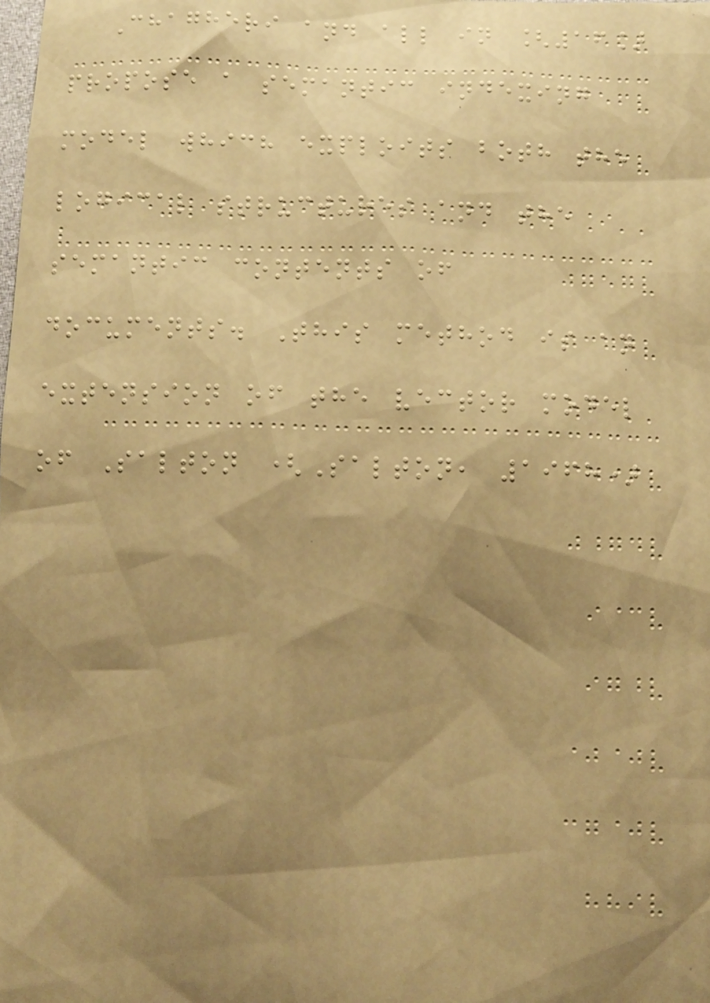Chagheri and all in [16]
propose a semantic indexing
model which exploits both the
logical structures and the
semantic contents of
documents. This method is an
extension of the vector model
of Salton (Salton, 1968)
